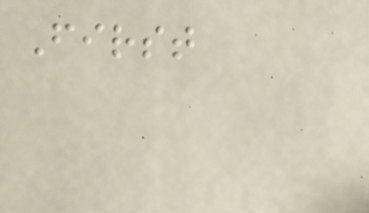First
